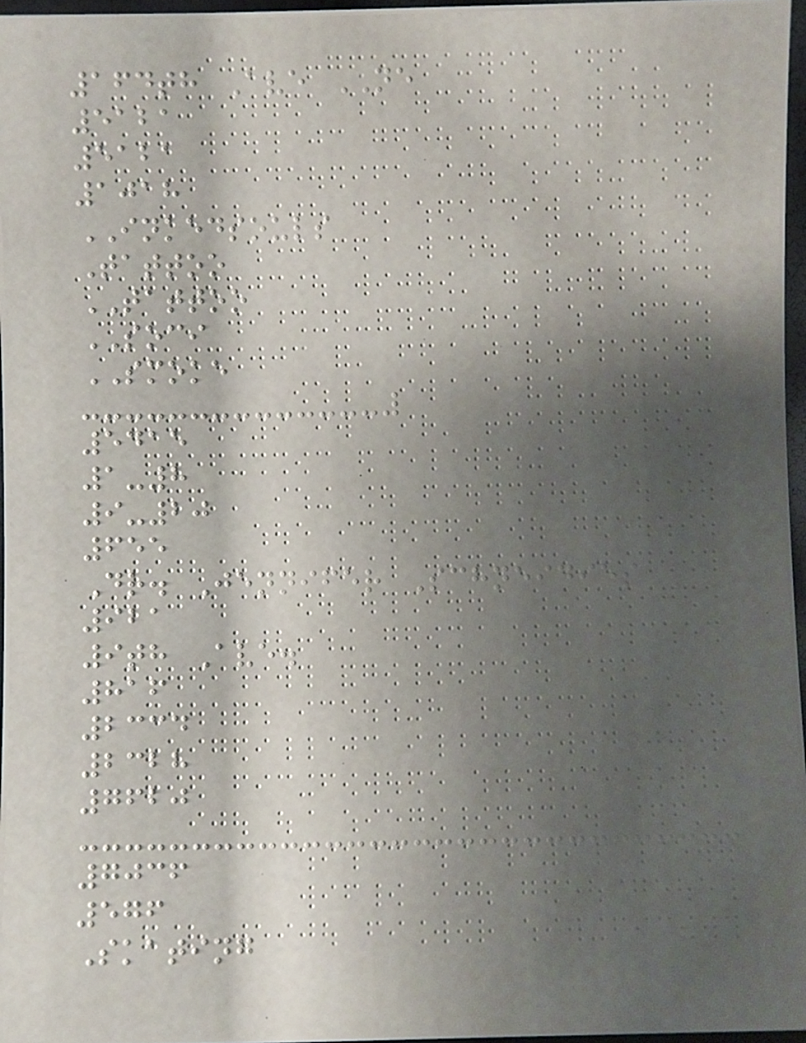164th Ave NE
5121
5121
1018
INKEDSOULS
Tattoo
TATTOO
SOCI
SMOKE
5415
1-8
9-20
655
Dr. Jennifer Schneidies
921
9th Ave.
816
2334
2328
7620
7036
576
Skating
